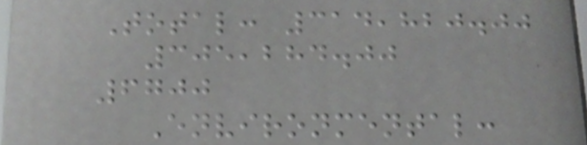Total: 314,820.00
305,284.00
6700
Environmental:
